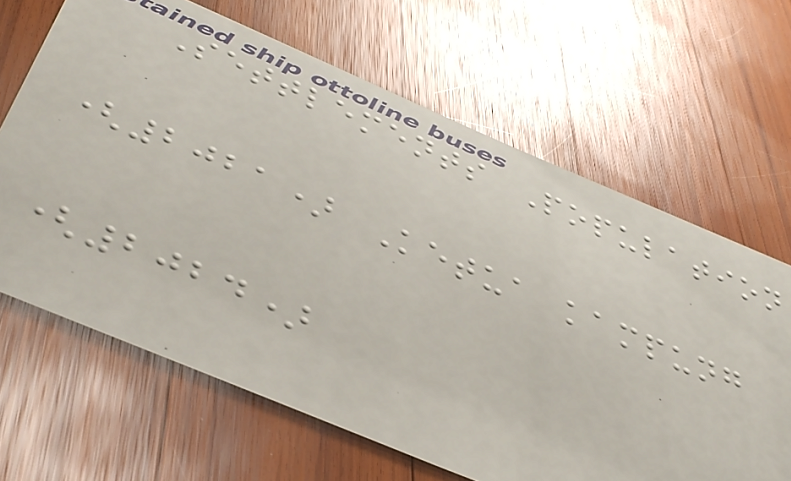Settlements Population
(2021) Ketua kampung
(2024)
